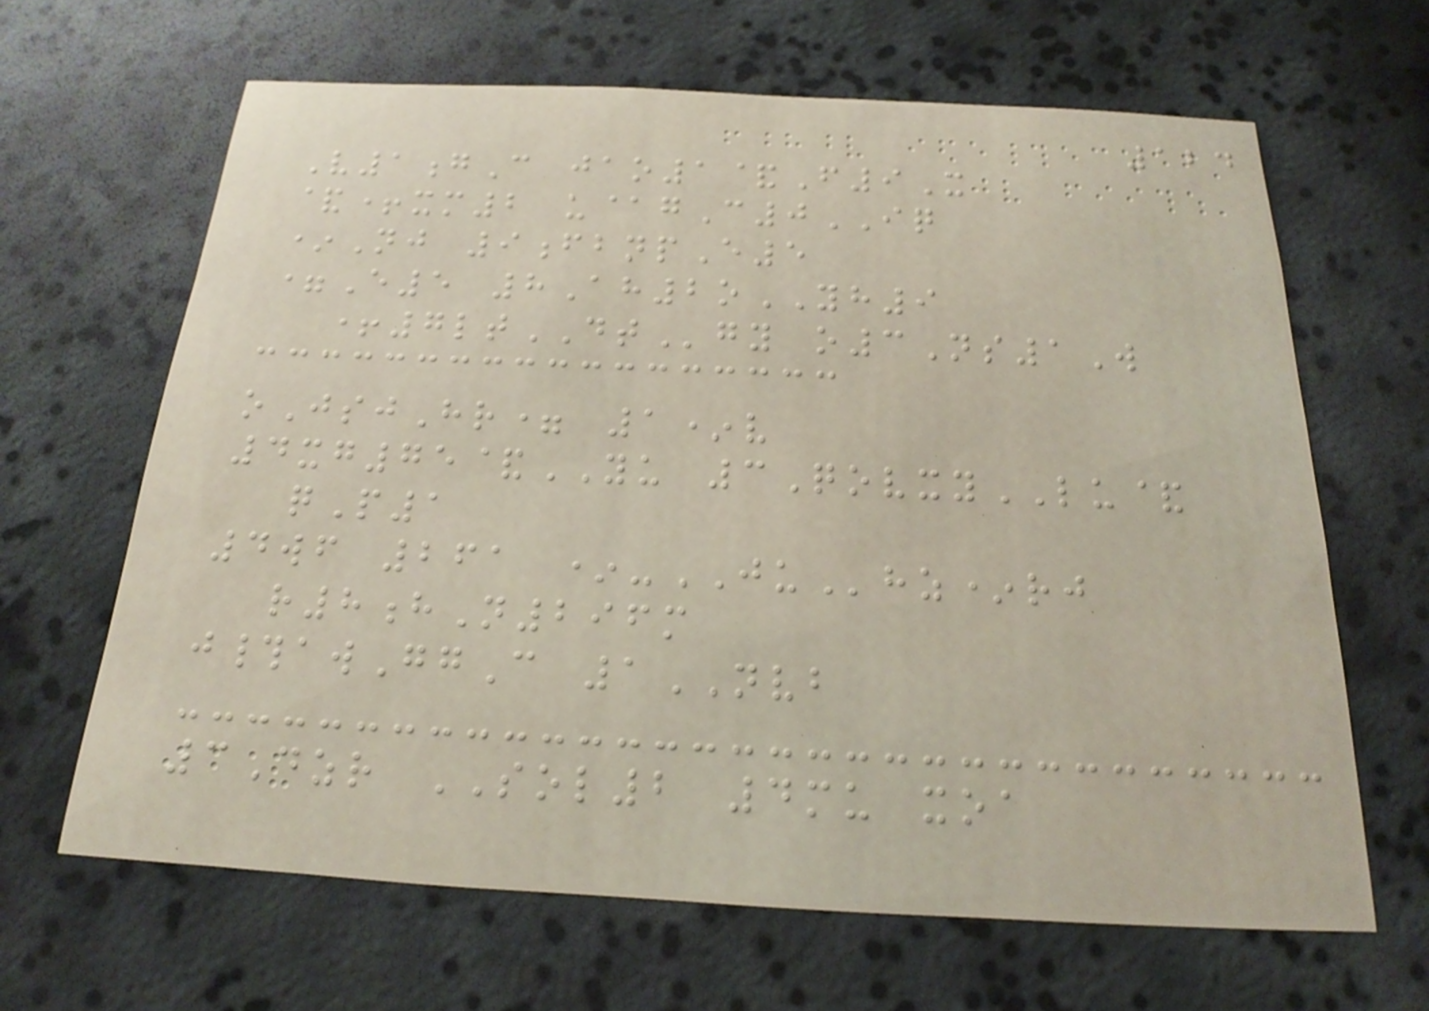124
V1gC jao1&F9X
&+xm2 u@gC0IQ
*Nj 9fbnpE5
=E5 8Ah2oYH9
+7ltDTgy o3Ns1W
oJsjHr= 1*v
4xg75&YU 3QovxyLU&
qP1
4wf 261 *-JUhz*rj
r8hN296m
j#awGgC 1NVB
3Dzr SOL2 4mu xoa
